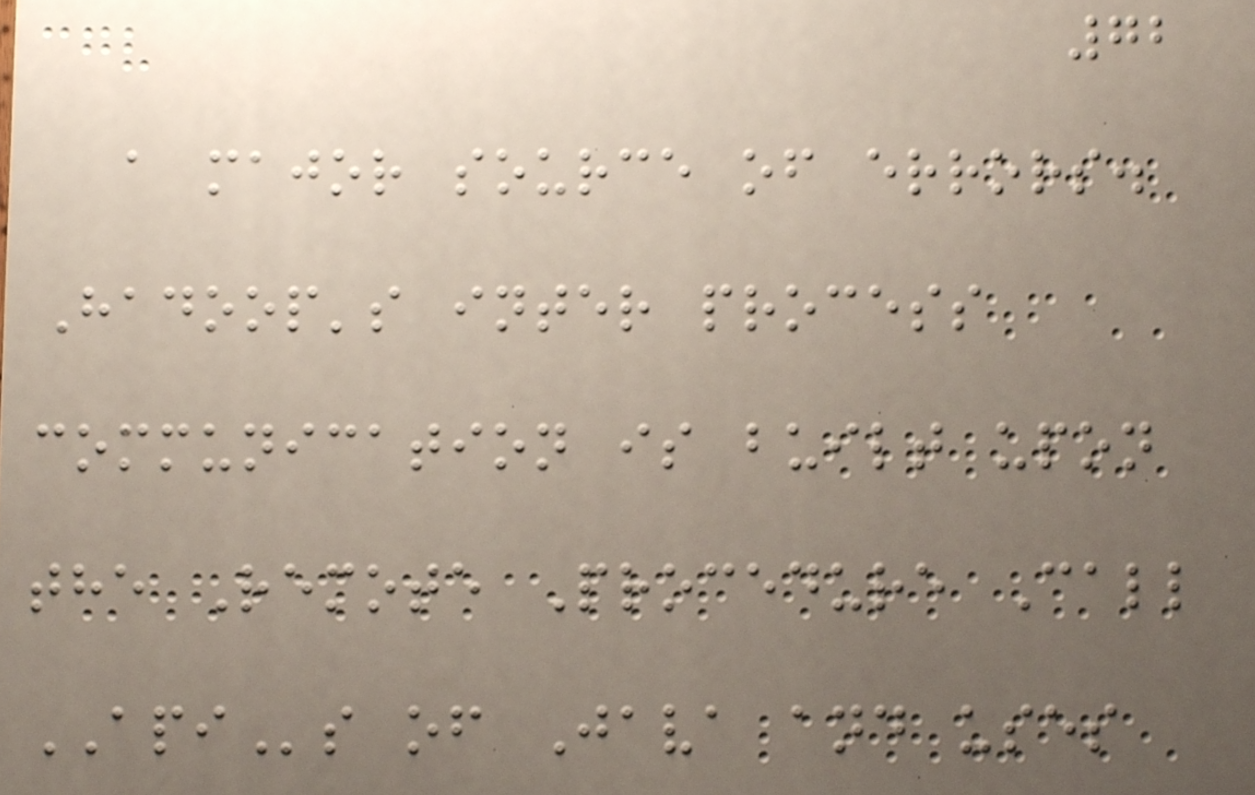72
a major source of errors.
Hadoop's inter process
communication is built upon
the Remote Procedure Call
APIs of Java and uses
